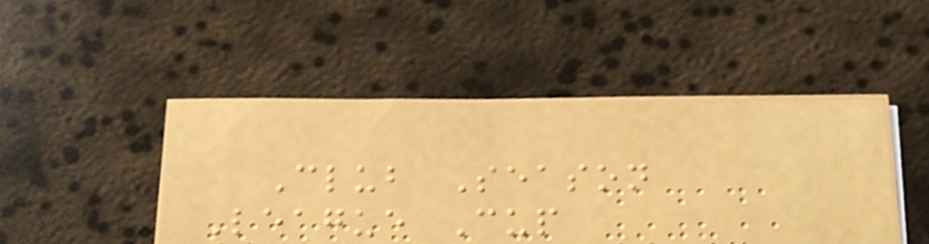Club Season
League Cup
